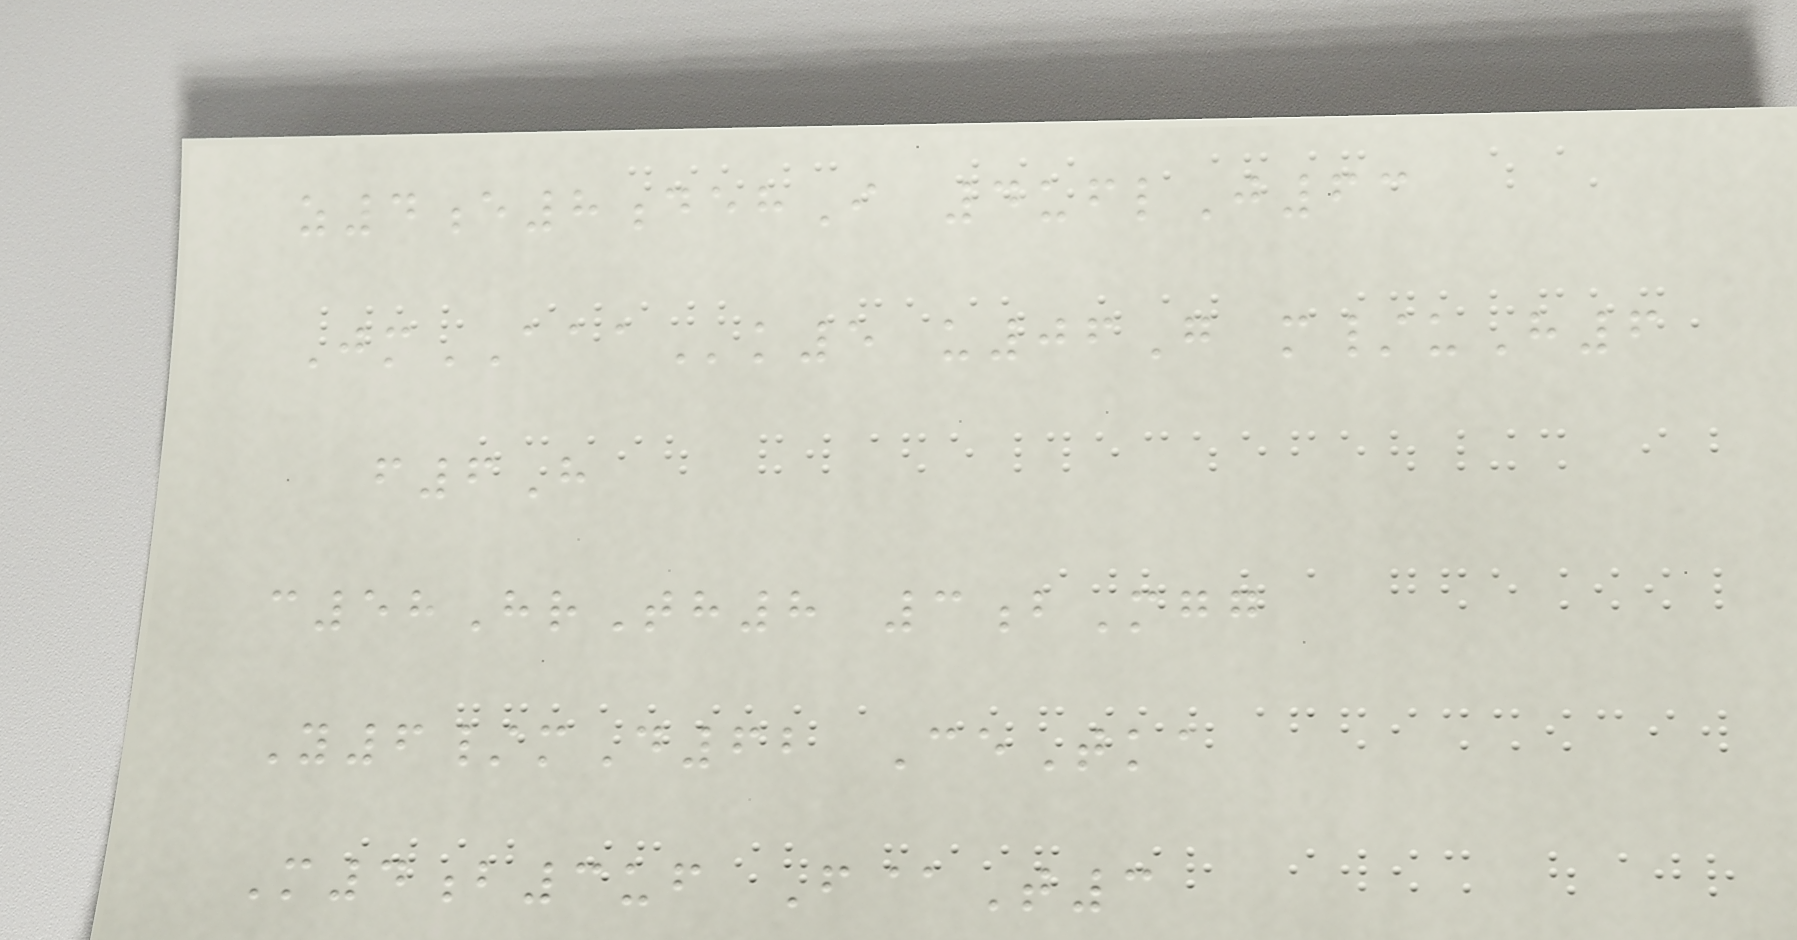z4e8dehI 4uflJ63
JmAAAk5 u06G m/uH6
f6H
c58HrTh8 3bMgg
Y6/mD62 CeTka
M4b3uf F@T3
